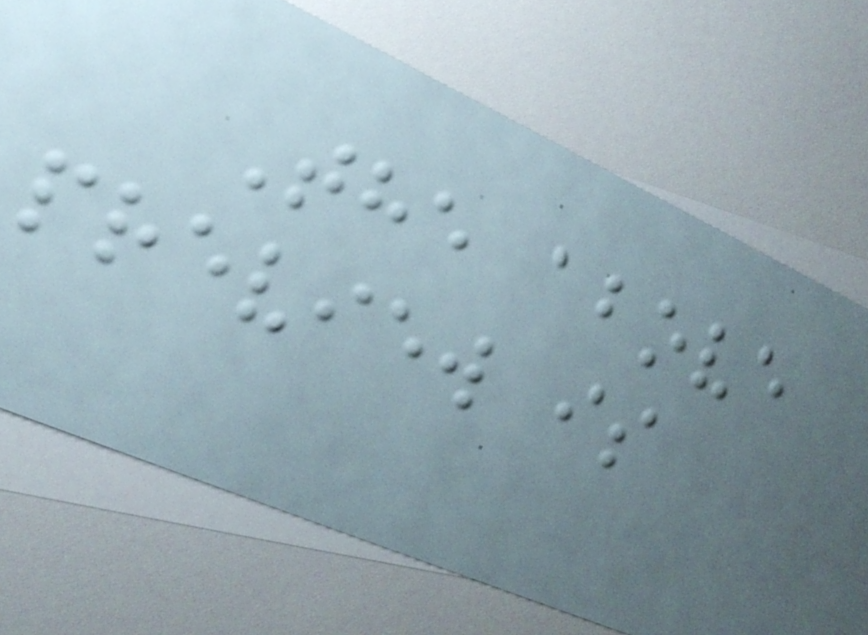The above
preview is
